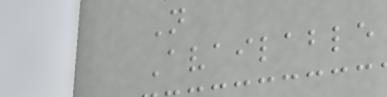N
Available
